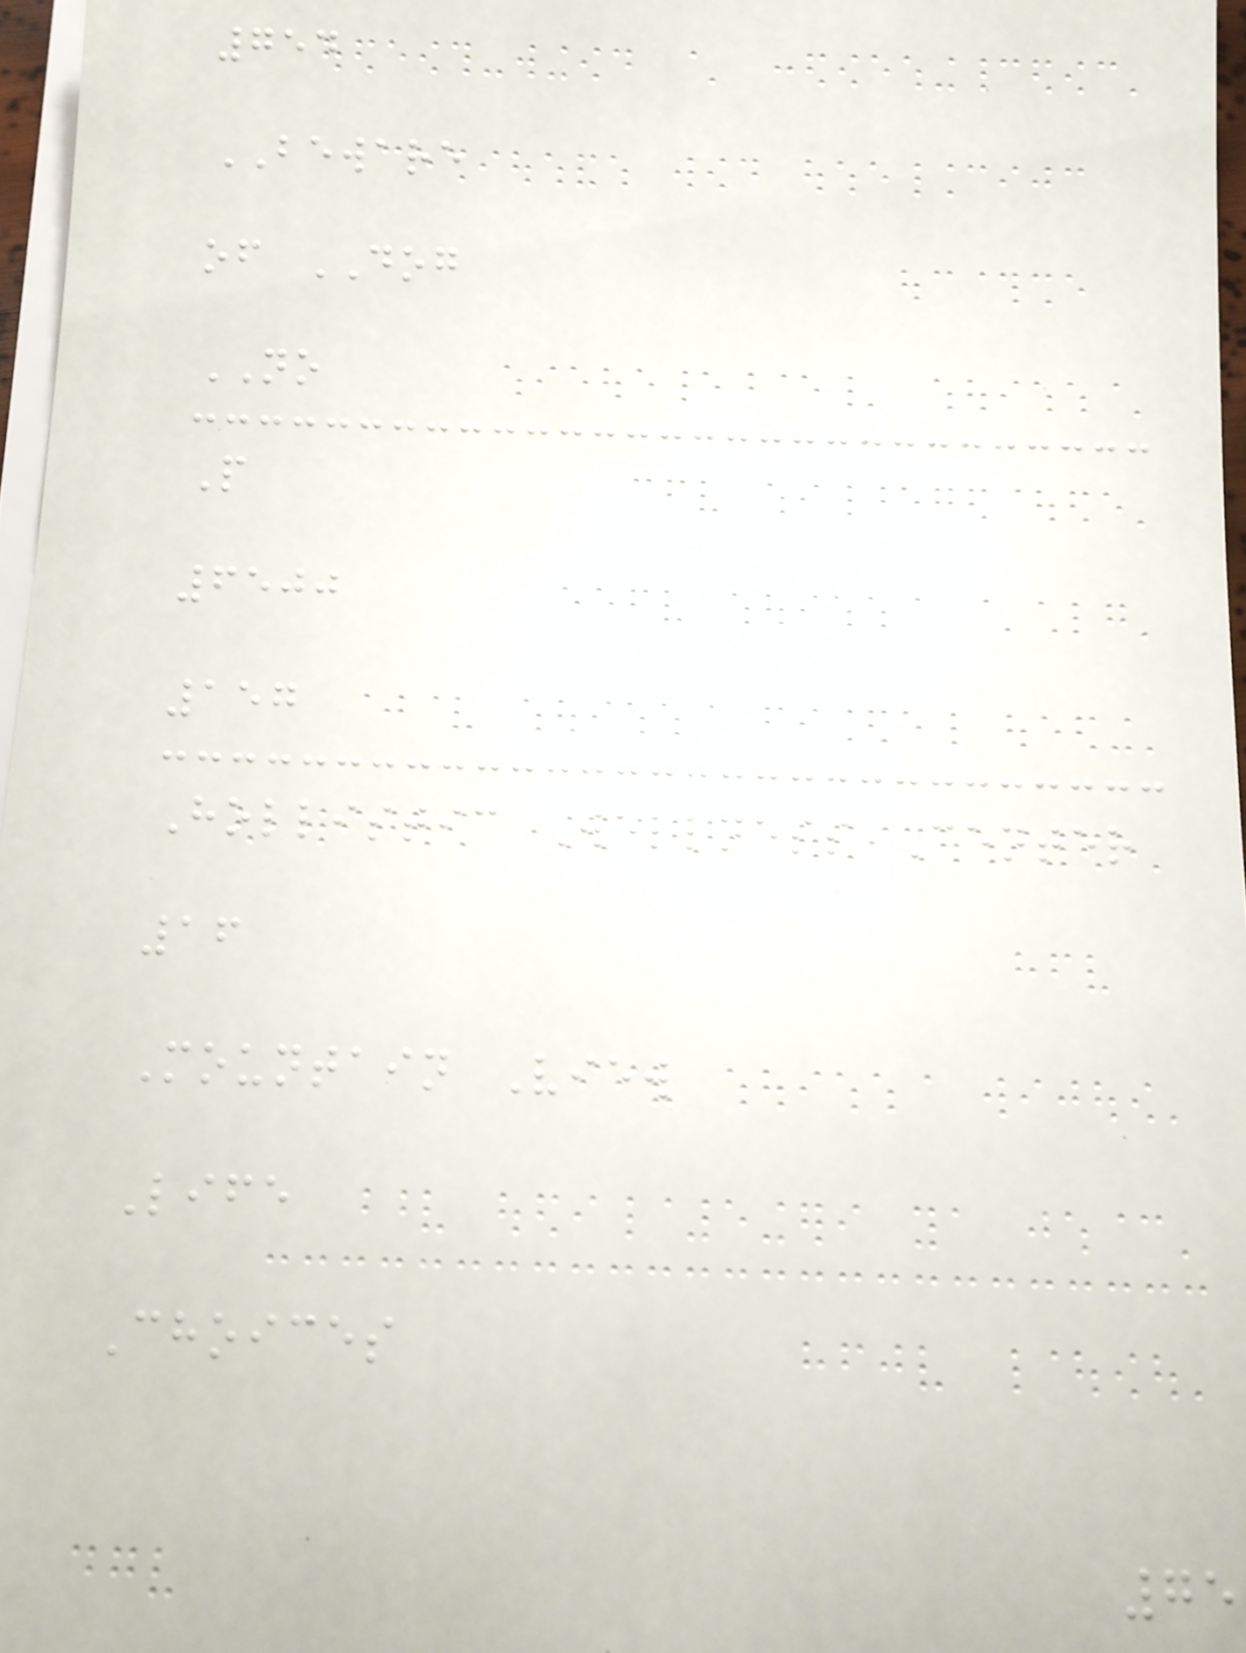754
BEWARE
of DOG
NO
P
6500
157
Hollistic Wellness Center
16
Mountain View
Life
Choices
75
